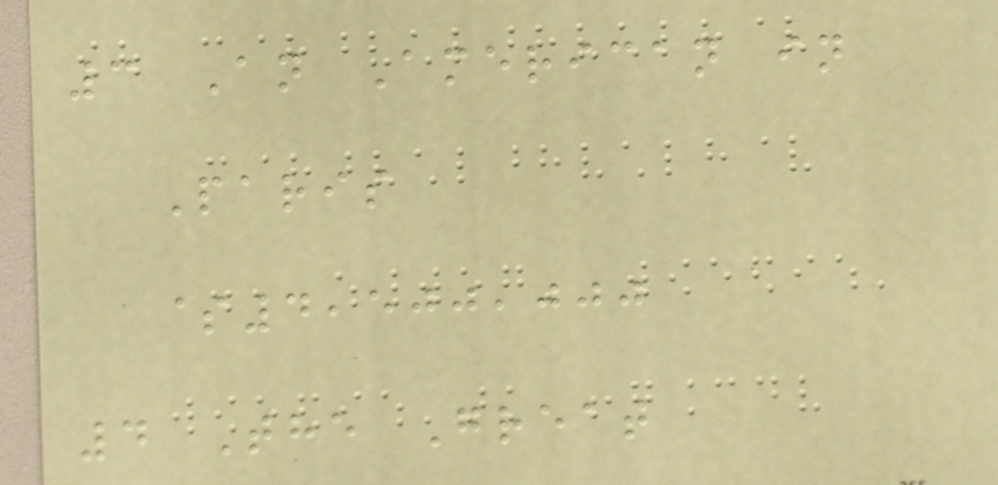3 An American in
Paris
$4,500,000
4 The Great
